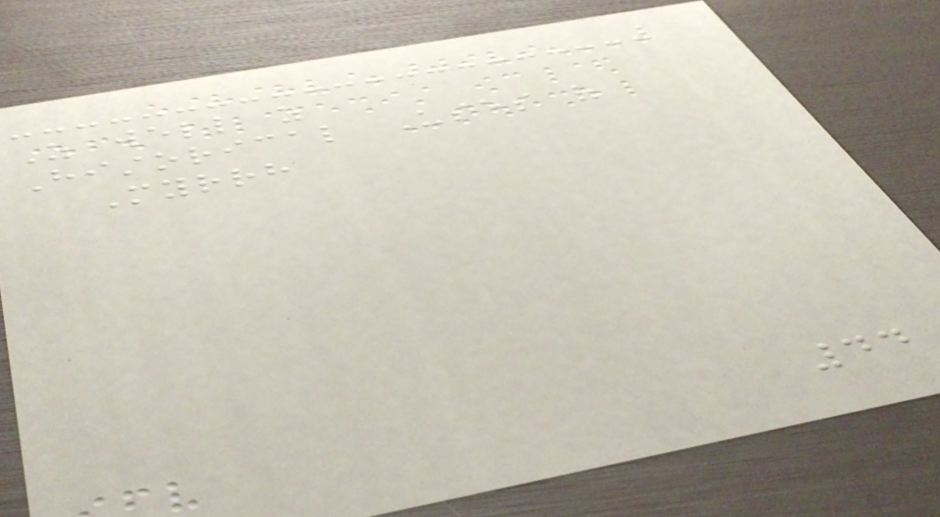As well as
Historical Uses of
Myrrh
44
